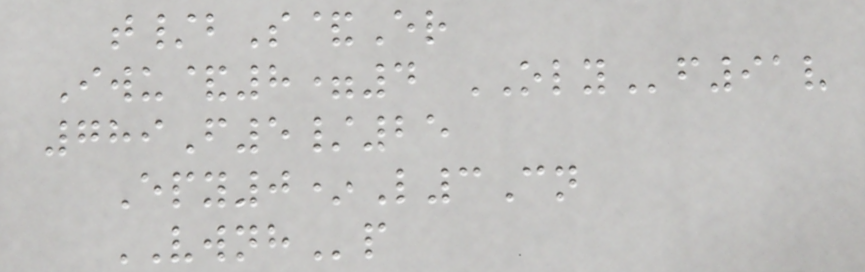t/bS&Er
Iwu&8=4 OLYf91v
789F5/25
Epy0*L3Cn
VWNHp
